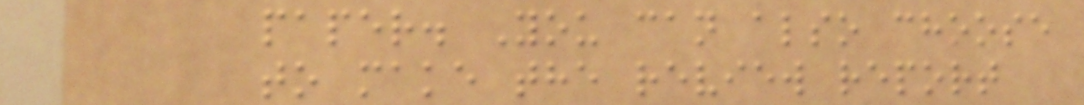paper. You can also choose
to make the review report
